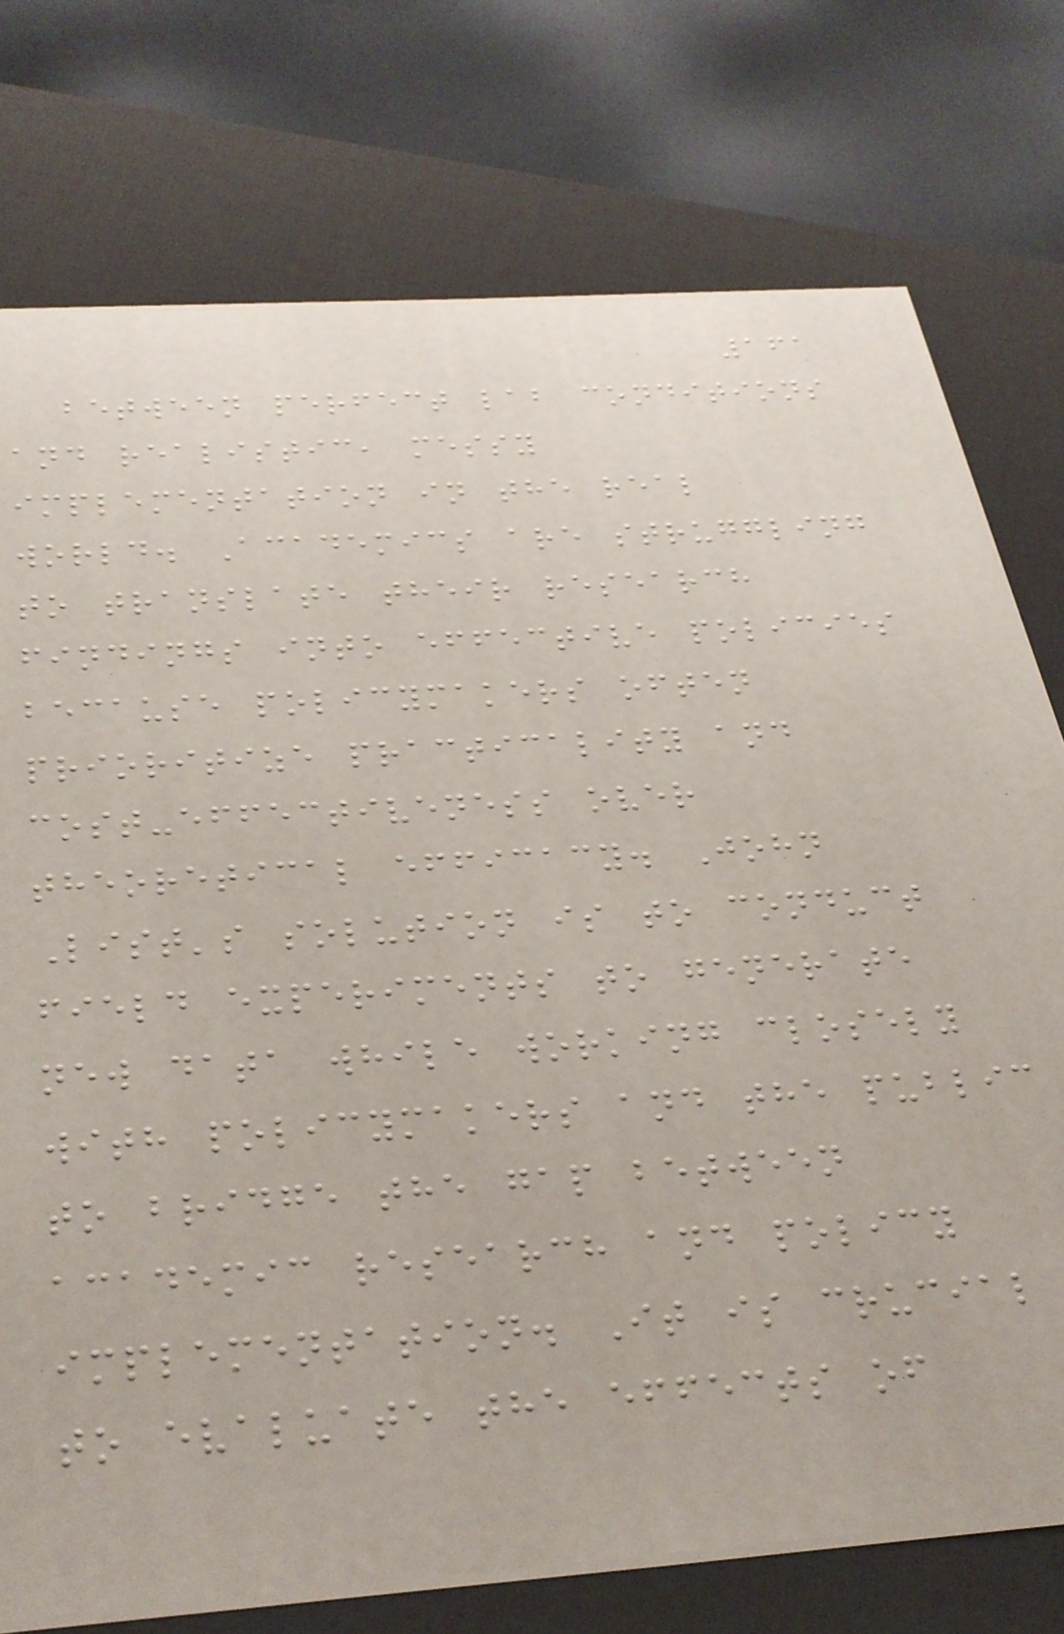161
between perfect lab conditions
and realistic, messy
implementation in the real
world. Academics are struggling
to translate their research
findings into effective policies
because policymakers often
prioritize practicality and
cost-effectiveness over
theoretical efficacy. John
List's solution is to conduct
field experiments to generate
new data while working closely
with policymakers and the public
to bridge the gap between
academic research and policy
implementation. It is crucial
to evaluate the effects of
